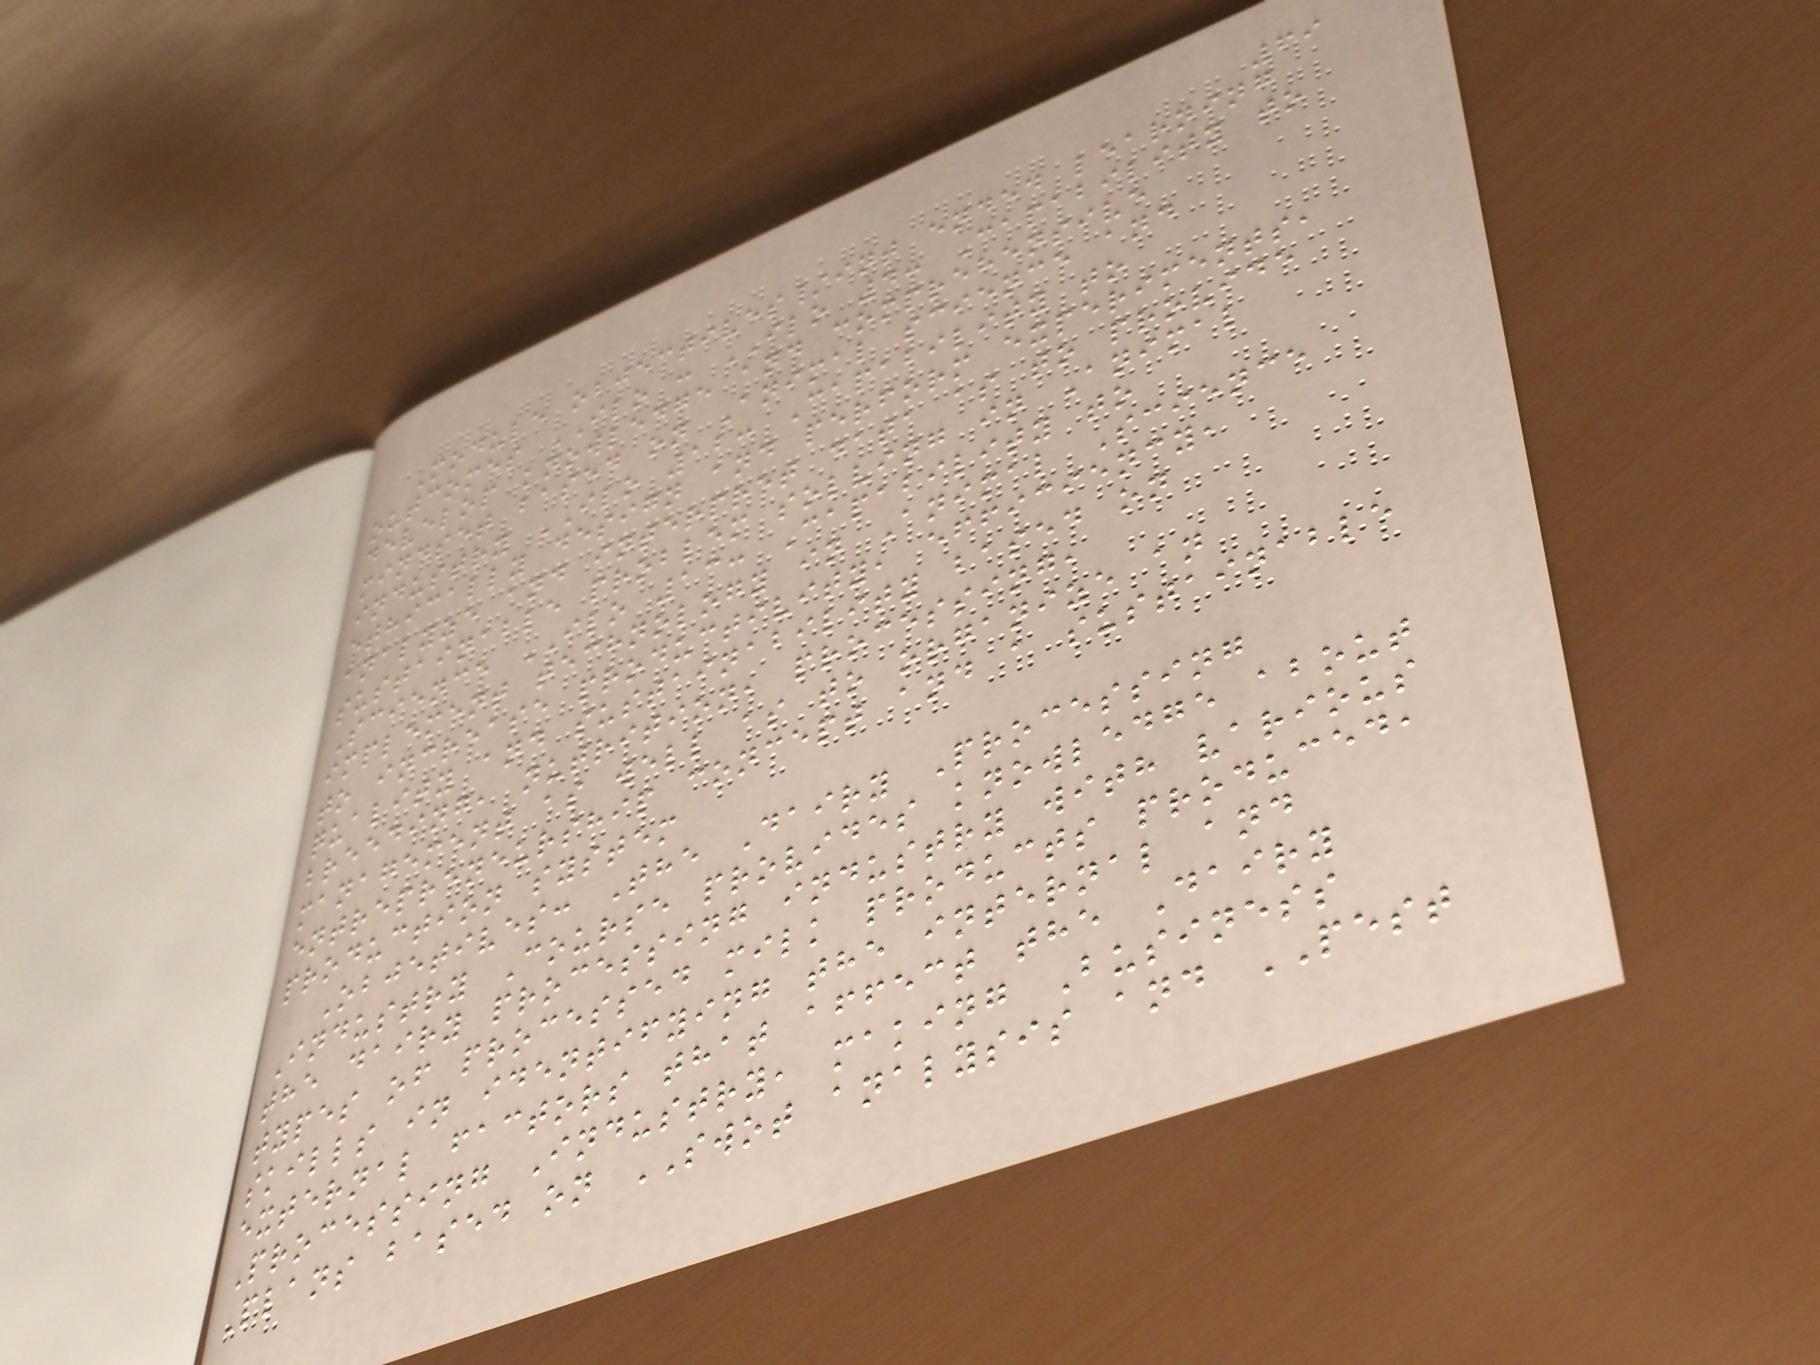69
Module objectives/int ended learning
outcomes ILO : ILO 4: Capability to
develop knowledge and comprehensive
mindset based on Animal science and
industry ILO 12: Capability to
ethically design and perform experiments,
analyze and interpret data as to provide
sustainable problem solving in Animal
Science ILO 13: Capability to
implement technology in Animal Science
to increase productivity, efficiency,
quality and sustainability based on
breeding, nutrition, processing,
management as well as to organize an
entrepreneurship concept and a sustainable
production system
Objetives: The Dairy Processing
Industry Course provides knowledge about
the dairy processing industry with various
types of processed milk products produced,
skills in identifying the internal and
external factors that affect the Dairy
Processing Industry, making Business
Plans based on SWOT analysis and PEST
